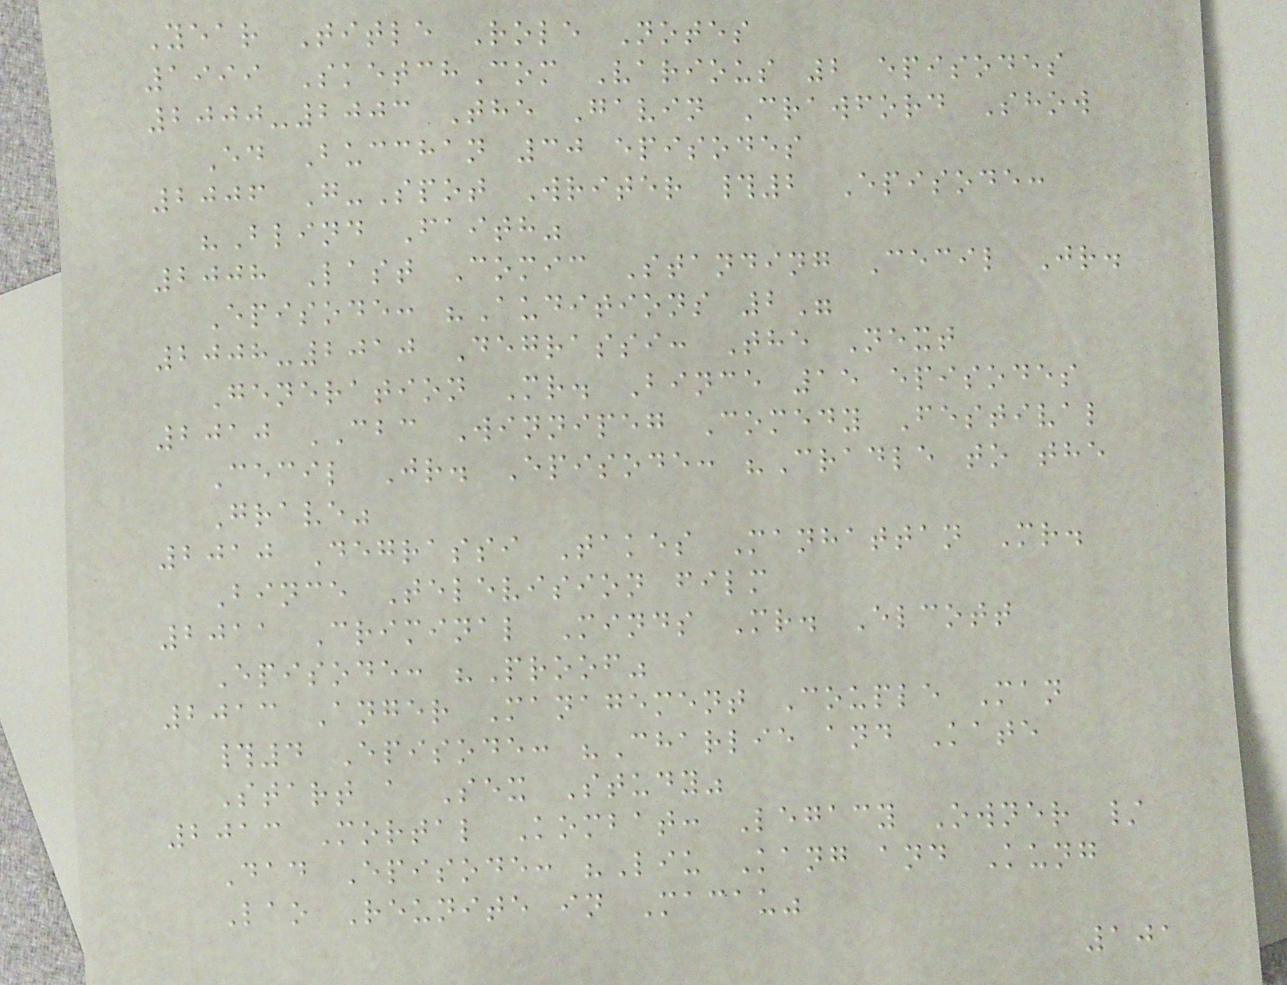Year Title Role Notes
1999 SketchCom Various 2 episodes
2000-2003 The Gavin Crawford Show
Ed Bucchan 30 episodes
2006 G-Spot Writer #2 Episode:
"Blind Faith"
2008 Last Comic Standing Cecil Jr.
Episode: "Auditions 2"
2008-2010 Degrassi: The Next
Generation Mr. Bince 15 episodes
2010 CBC Winnipeg Comedy Festival
Cecil Jr. Episode: "Cradle to the
Grave"
2010 Degrassi Takes Manhattan Mr.
Bince Television film
2011 Criminal Minds Mr. Elcott
Episode: "Proof"
2013 Anger Management Couple Man
#4 Episode: "Charlie and Kate
Start a Sex Study"
2013 Mortal Kombat: Legacy Owner /
Dad Episode: "Liu Kang and Kung
Lao Reunite in Macau"
101
